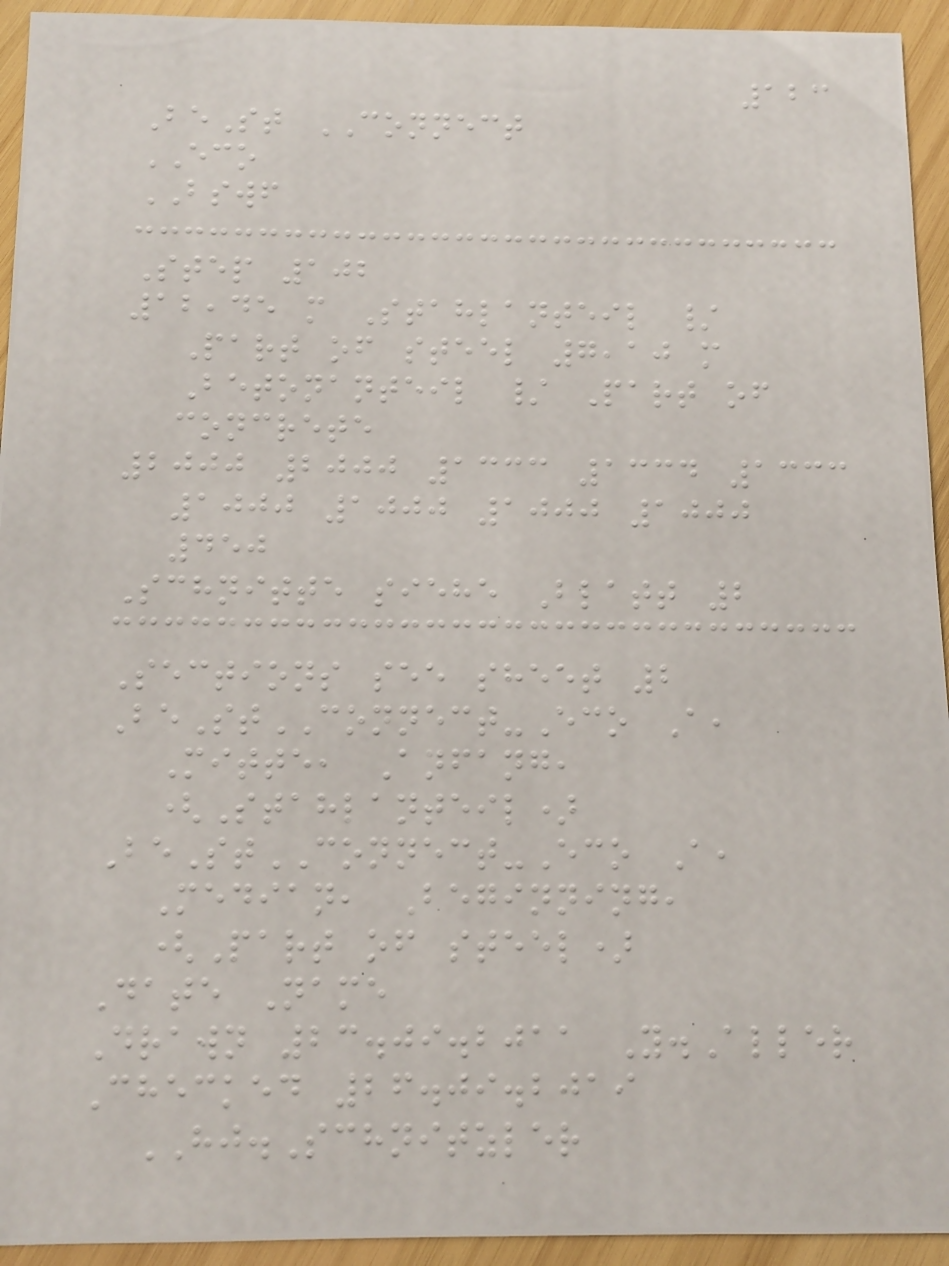123
BeSt CONNECT
ECO
BSWF
Step 102
12,45 m Stahlanteil /
Part of steel 7,10 m
Betonanteil / Part of
concrete
2000 2000 1333 1334 1333
1000 1000 1000 1000
450
Schnitte siehe Blatt 2
Sections see sheet 2
BeStCONNECT-Eco A,
Mitte, Anfang,
(Stahlanteil)
BeStCONNECT-Eco A,
Median, Beginning,
(Part of steel)
Date Name
Drawn 23.09.2011 Y.Aller
Checked 26.09.2019
HJ.Schnitzler
